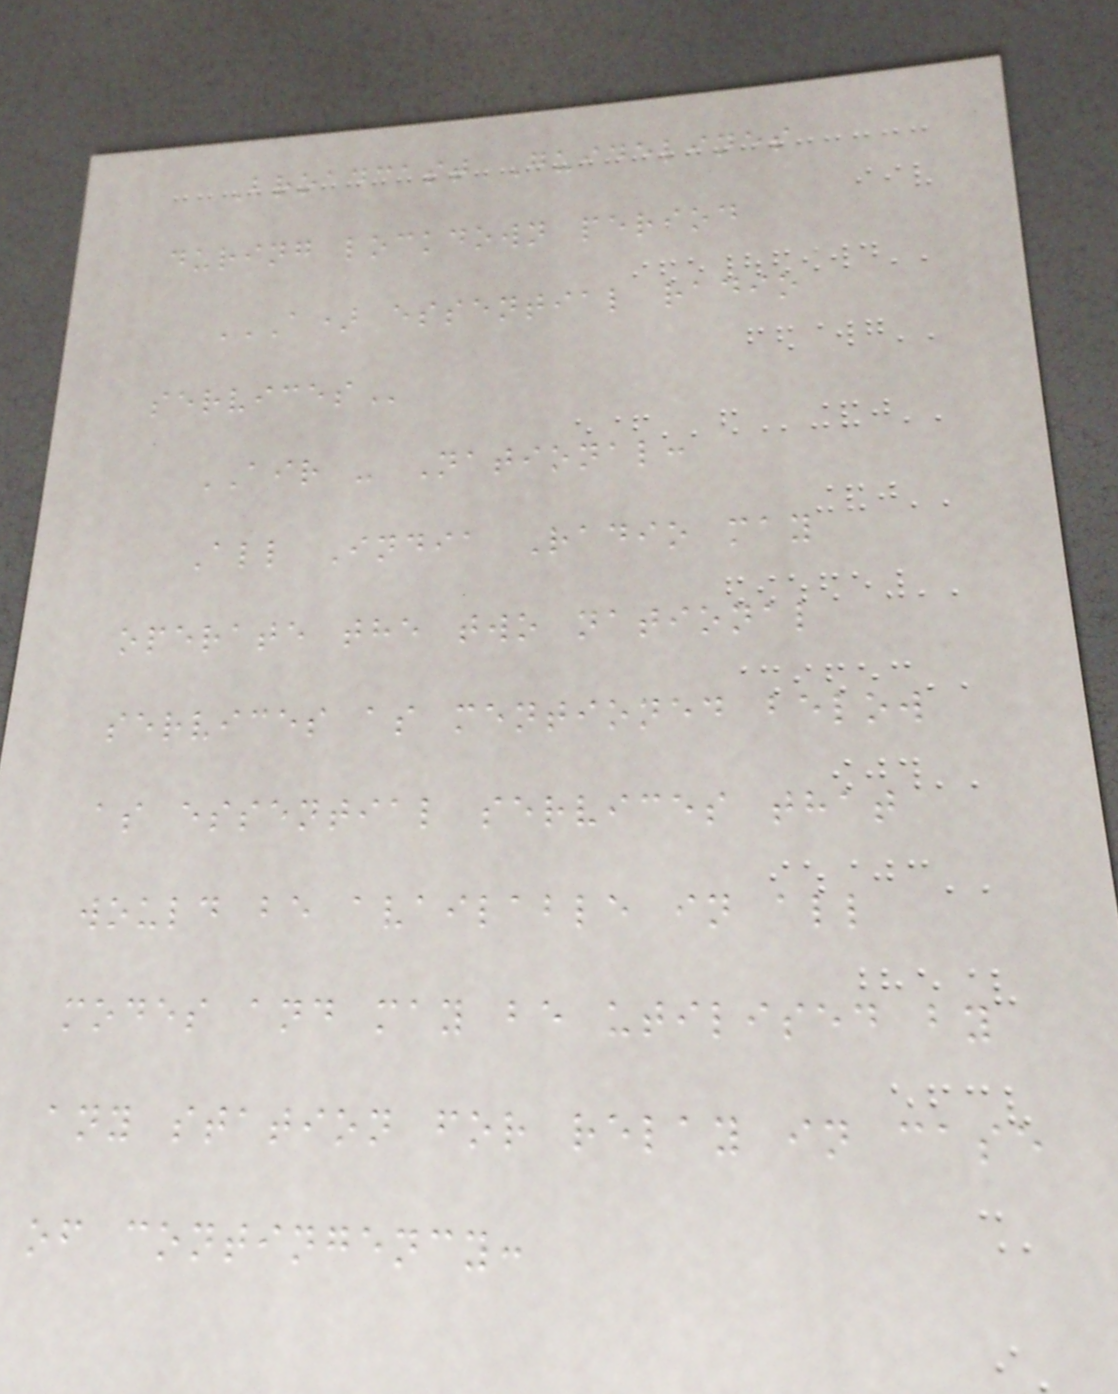Broadcast Guidelines
during lockdown period
A) ESSENTIAL RADIO
SERVICES
AIR - National:
All India Radio may
operate the two national
services as mentioned below
as essential services that
would be available in all
modes and may be utilised by
any station for relay in case
of contingency:
